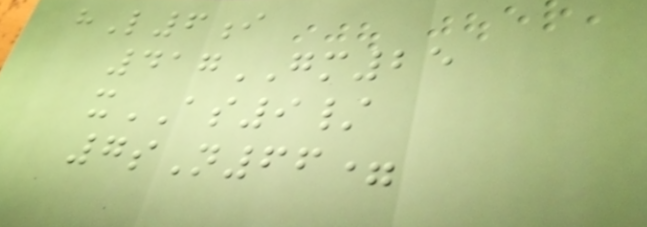hL6i
417GM25
xAS9/
7sN66=
